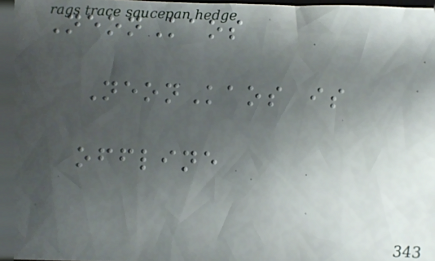NeonKaos
NeonKaos is
offline
